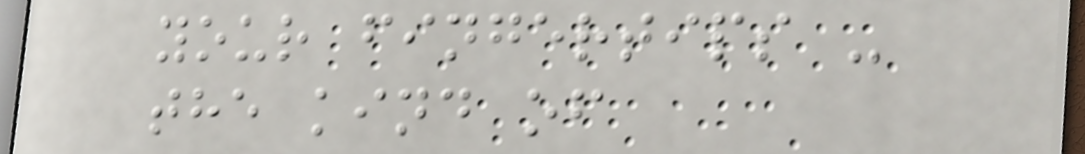your fingertips -
the kind of
